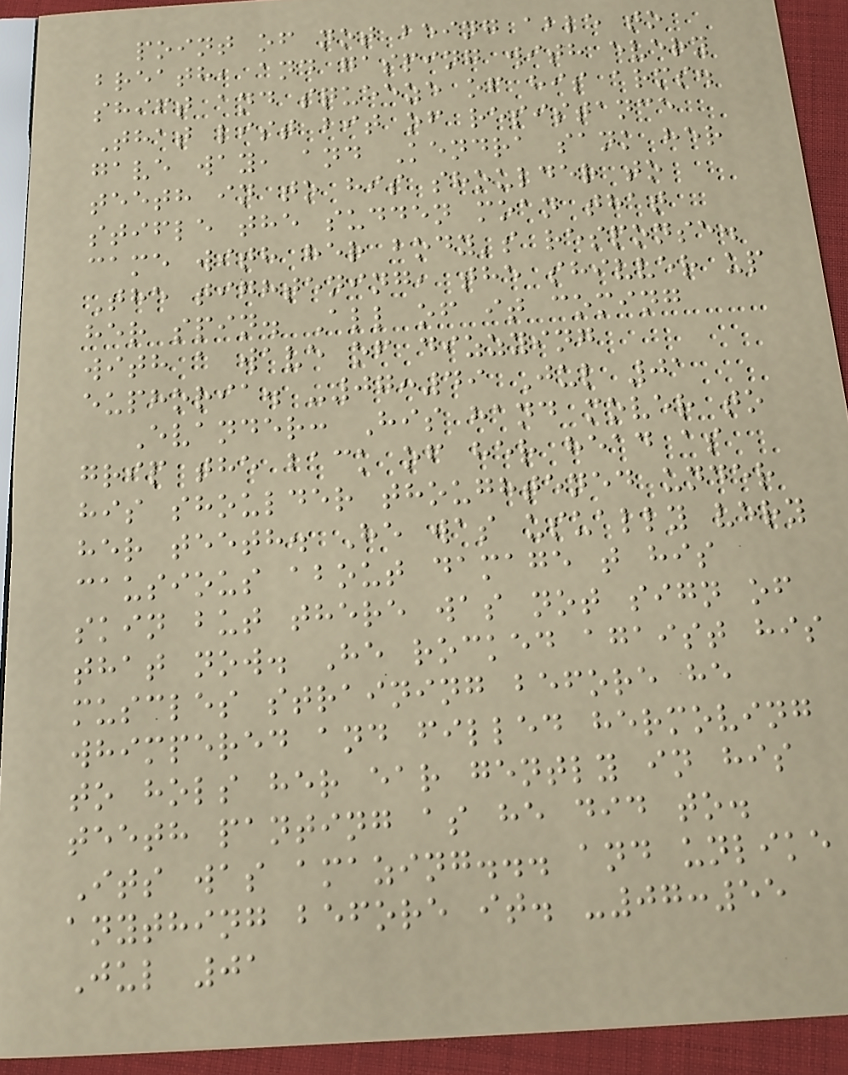point of not being able to
breath, and gasping with every
shift and squeeze of his arms.
That list bit of resistance
gave way, and Kendra sank her
teeth in to his shoulder to
stifle the sudden moan that
came with her body's response.
The tightening, the shivver up
her spin. All of it coming
with a wave of dizzying
euphoria. -07:49 Jul 01
Evander: His hand mover to
grip the back of her head as
his shoulder thoughtened under
her teeth. He was usually very
causious about damage t his
skin but there was not sign of
that now. He rocked agaist his
muscles straining before he
whimpered and filled hermoving
to hols her ear gently in his
teeth panting as he did to.
Its was amazing... and unlike
anything before it. -07:55
Jul 01
